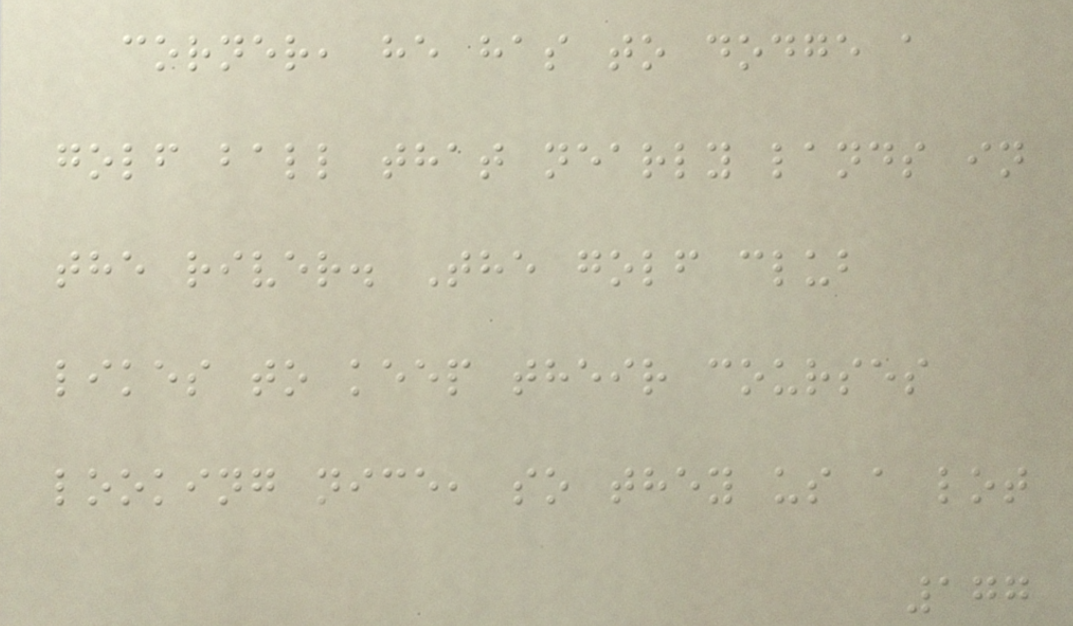corner, he has to dodge a
golf ball that nearly lands in
the river. The golf club
likes to keep their courses
looking nice, so they us a lot
177
